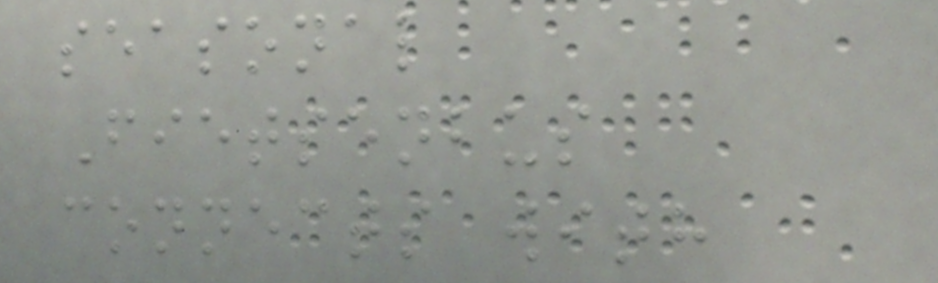seasonal
Fietsenbus
connects with
